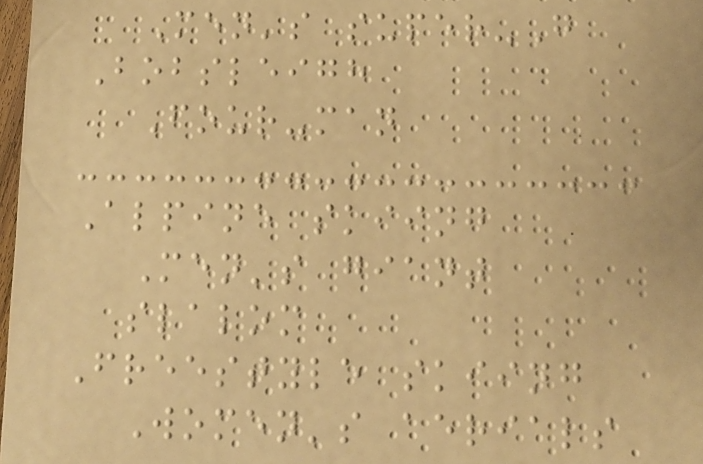Men's super-G
Bobsleigh
Four-man
Alpine skiing
Men's giant
slalom
Freestyle skiing
Women's aerials
